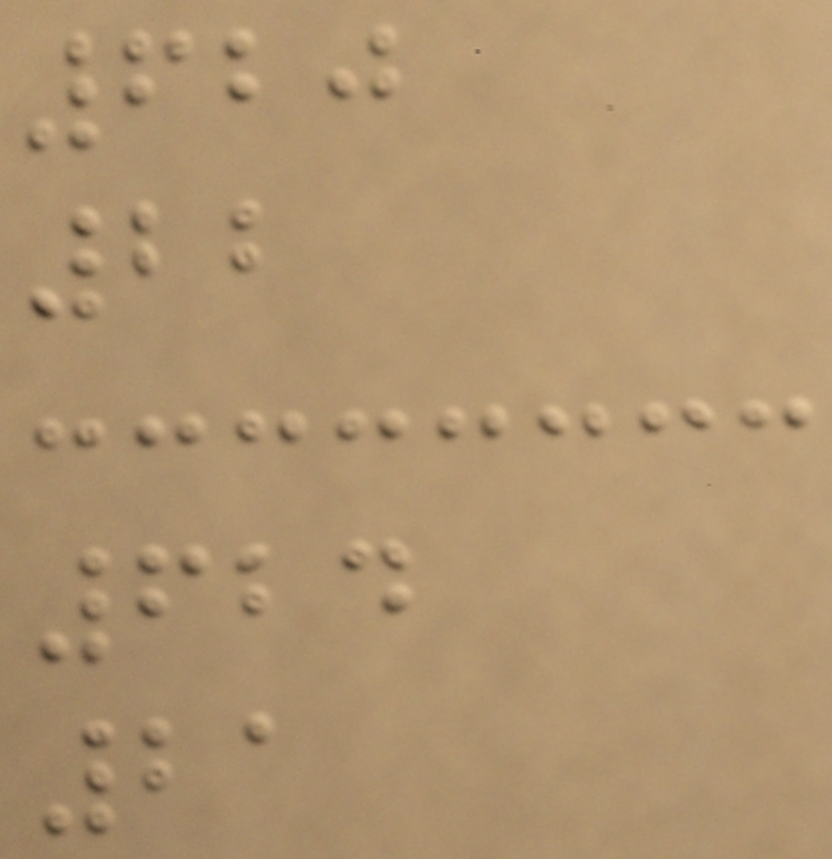620
22
624
21
